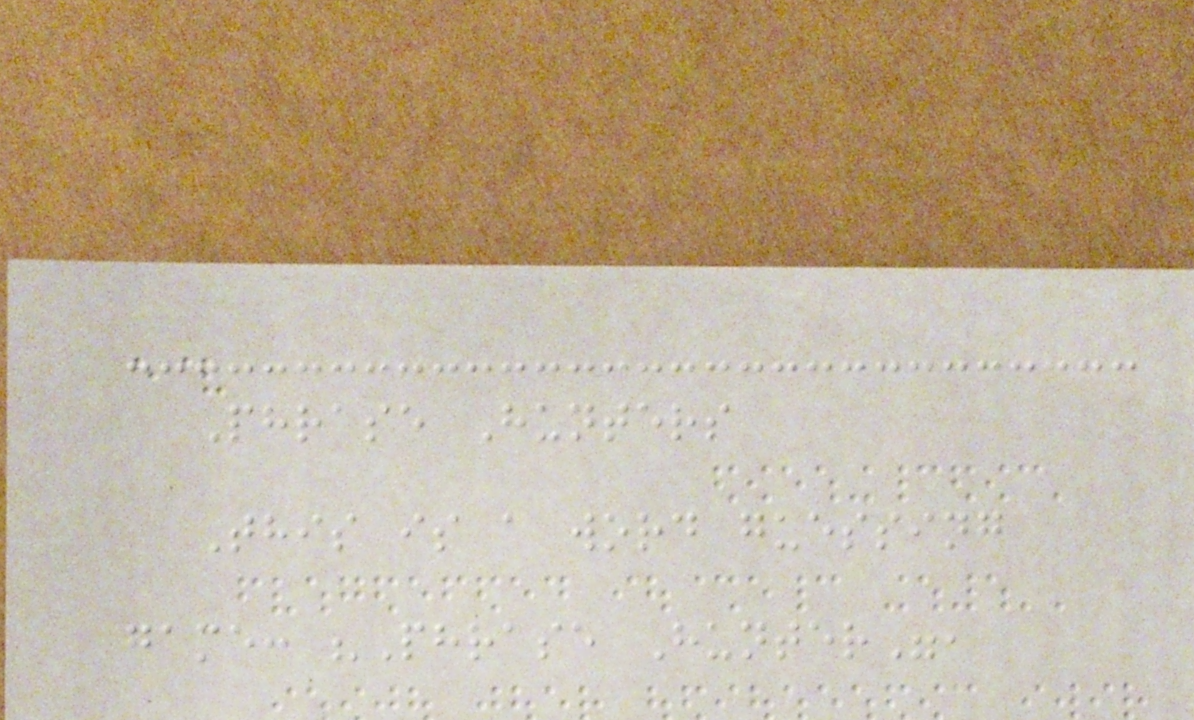Phrase Hunters
This is a word guessing
game: "Phrase Hunter",
